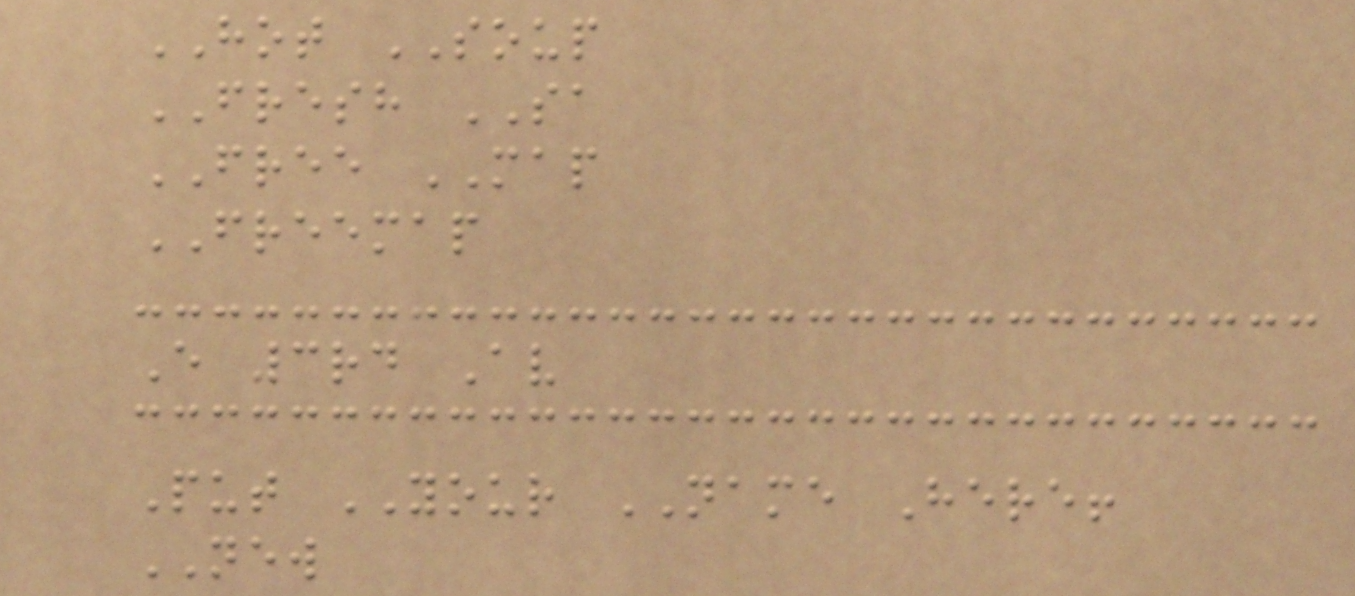HOT SOUP
FRESH SA
FREE MAP
FREEMAP
E 3rd Av
Put YOUR NAME Here!
NEW
